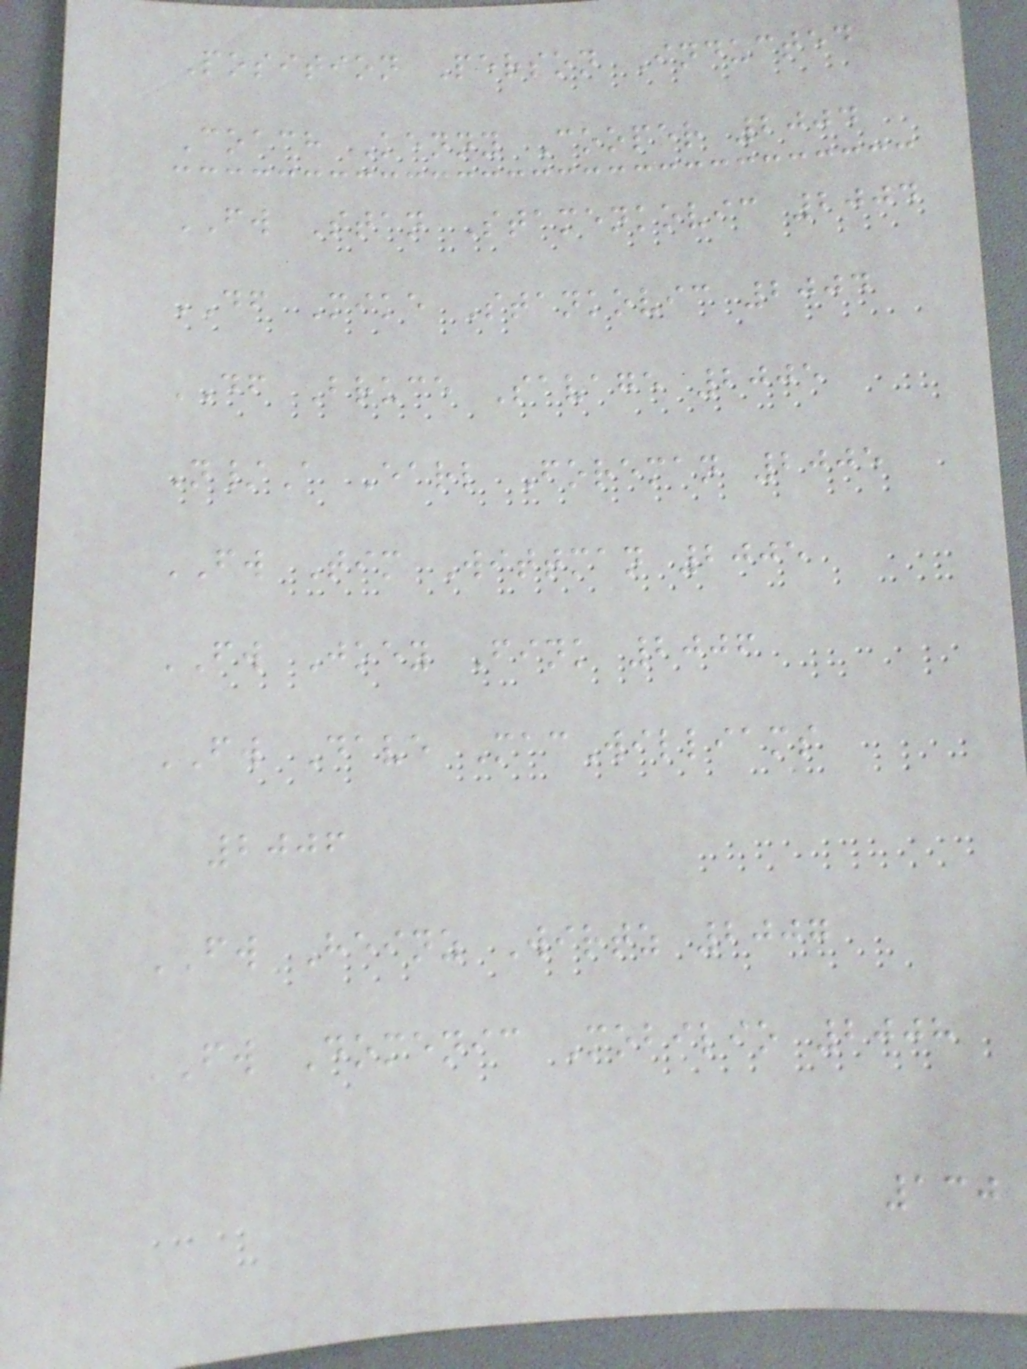Position Person Inducted
Coach Kenny Cooper 2004
FW Stan Stamenkovic 2004
DF Mike Stankovic 2004
DF Bruce Savage 2005
N/A Earl Foreman 2005
FW Tim Wittman 2005
FW Joey Fink 2006
FW Dave MacWilliams
2006
FW Heinz Wirtz 2007
FW Domenic Mobilio 2008
130
